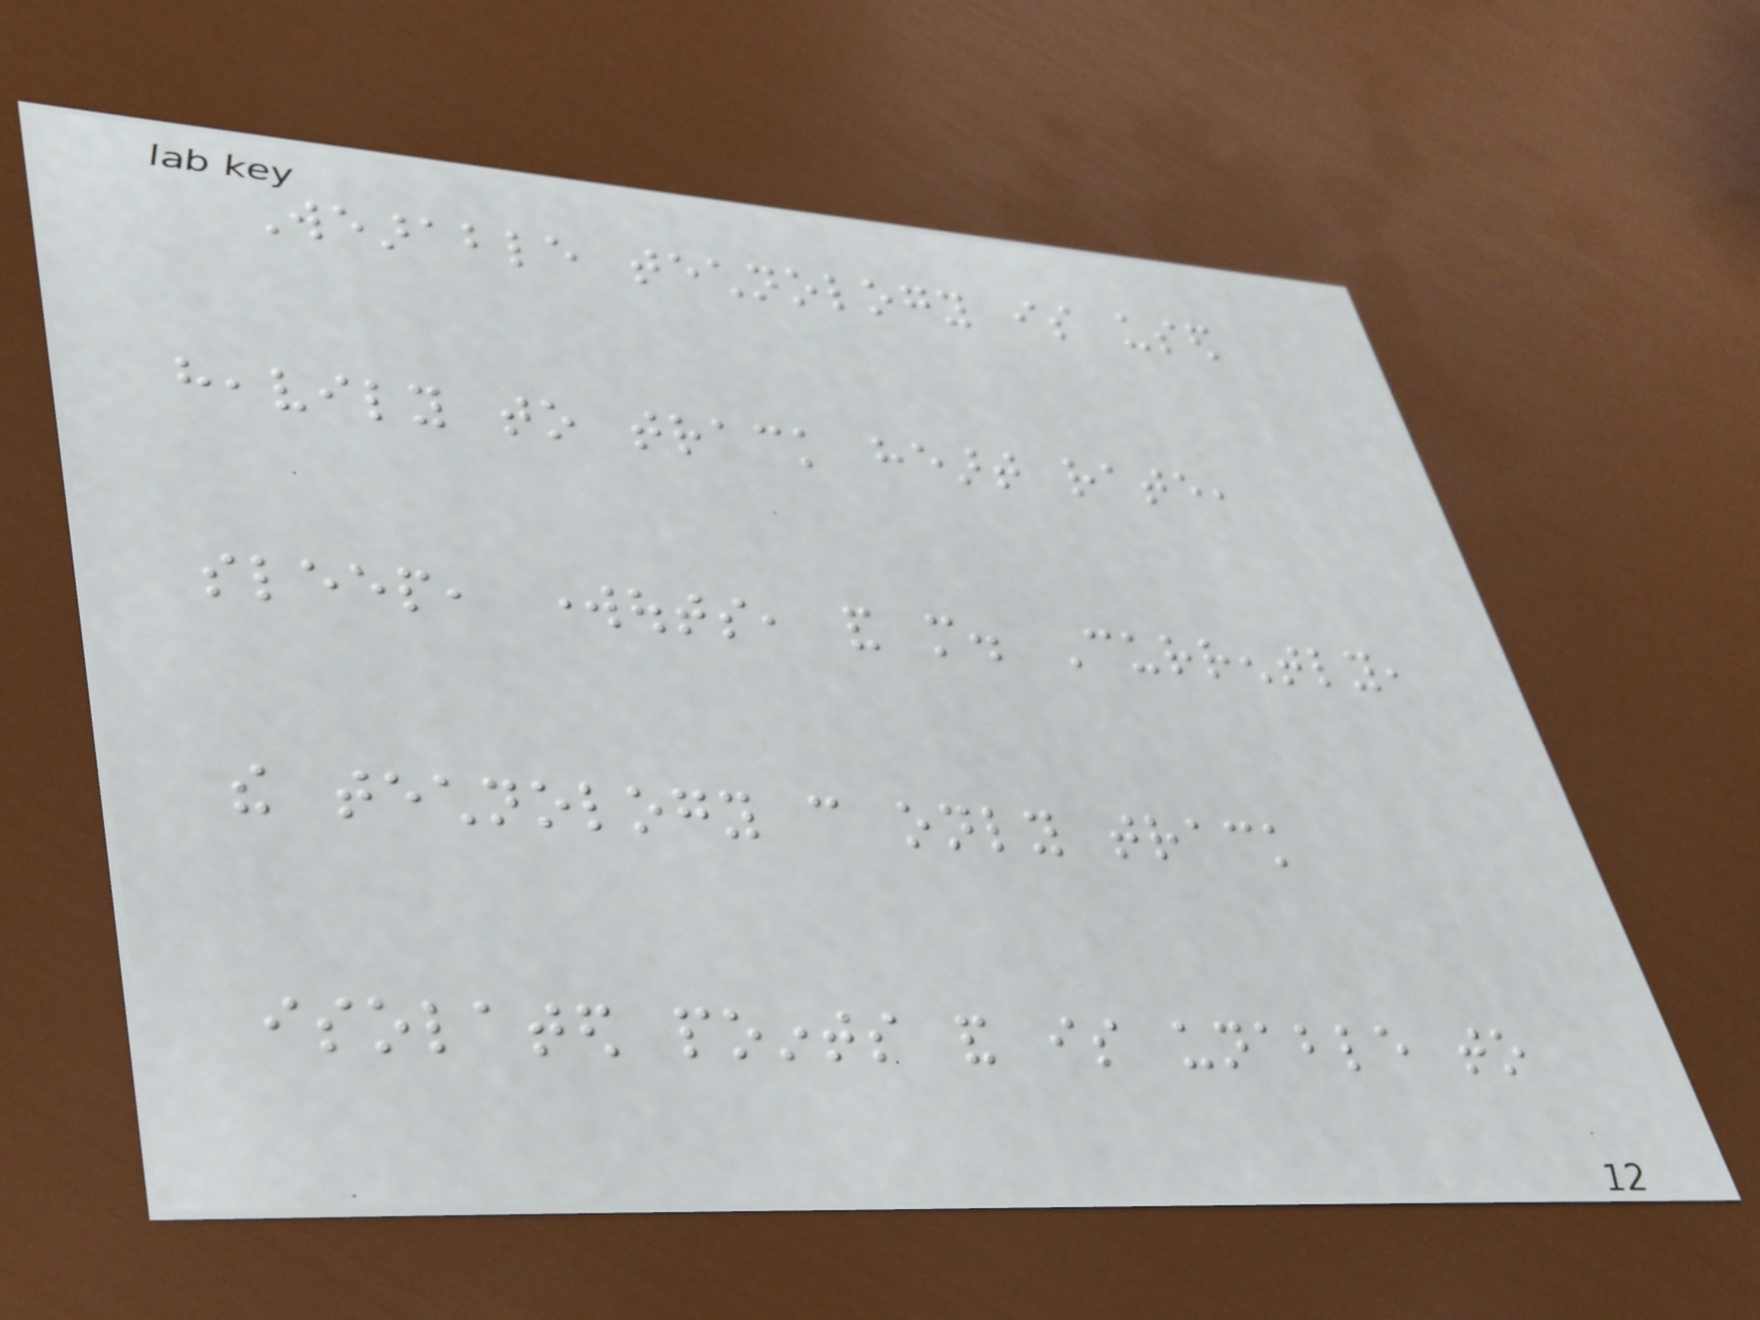Wearable technology is used
heavily to track heart rate,
sleep, workouts, and more. Currently,
the technology can only track
isolated points and is unable to
